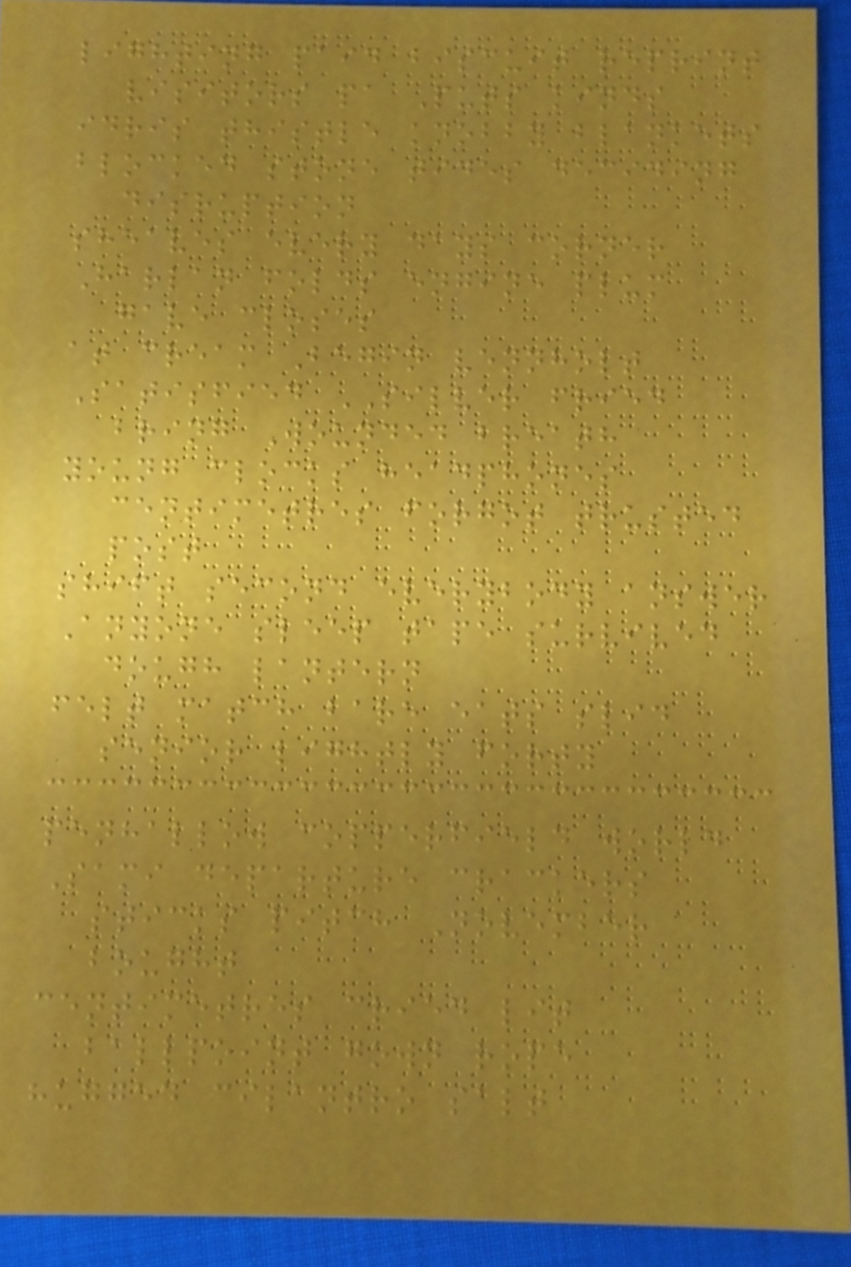lighting paid biscuit reprint
visitors pa Puts kinds
idris thistle knobby blankets
blocked stone tides deciding
disruption
sheaves every days corner
Harlan folds engine plum
gave closes
at cream Begin vennholt
Satisfied SILVER fried
bring Wounded breath
young clocks headphones
centimetres forgot trusted
post
shift second everybody answer
Anyone sleep tape survived
dough lantern
felt match bare eats slid
senior lightly forty
penhallow copperfield world
Sami departure crackers
sticks pitch November
bought
centimetres cried lit
ballpoint gown rope
hugged cilantro salt
